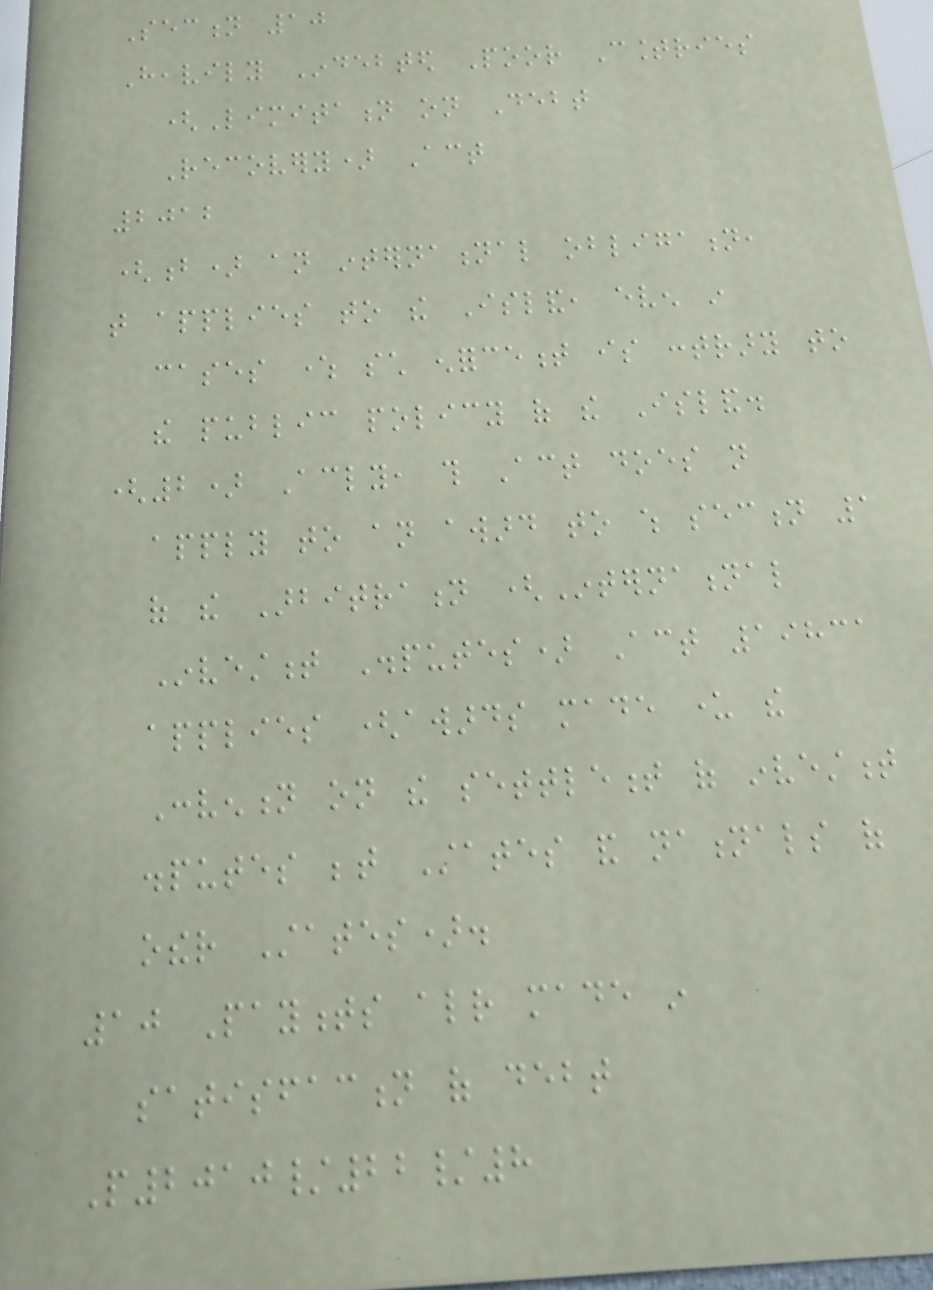Section 10
Heavily Indebted Poor Countries
(Limitation on Debt
Recovery) Act
2012
(b) an international obligation,
that applies to the Island, even in
cases where such enforcement is contrary to
the public policy of the Island.
(2) Accordingly, this Act does not
apply to an award to which section 1
of the Arbitration (International
Investment Disputes) Act 19831
applies (awards made under the
Convention on the settlement of investment
disputes between States and nationals of
other States).
10 Payments already made in
satisfaction of debt
P2010/22/8
